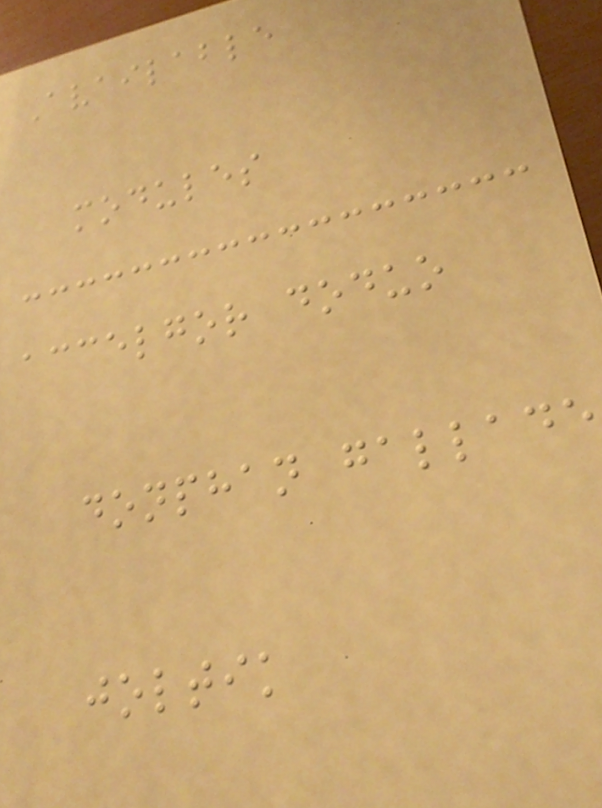Available
modules
accelgor doduo
donphan gallade
joltik
